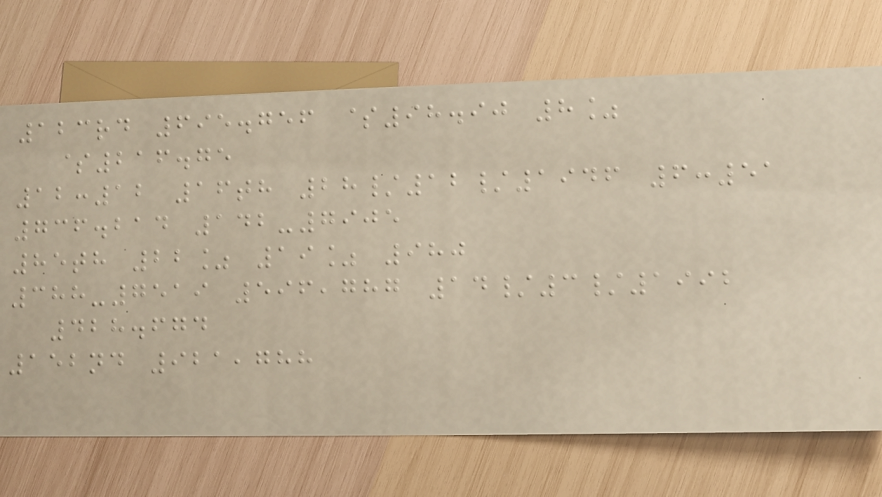123rd 695.756 $98.90 8%
$216.75
12:12 16th 28/12/1946 6:51
736.214 142-7905
85th 22% 19% 980
388-7519 596,787 14/3/1992
428.674
152nd 921,788
